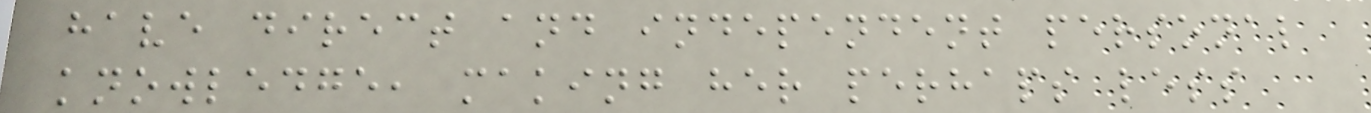have direct and independent personal
knowledge, making her perhaps less
